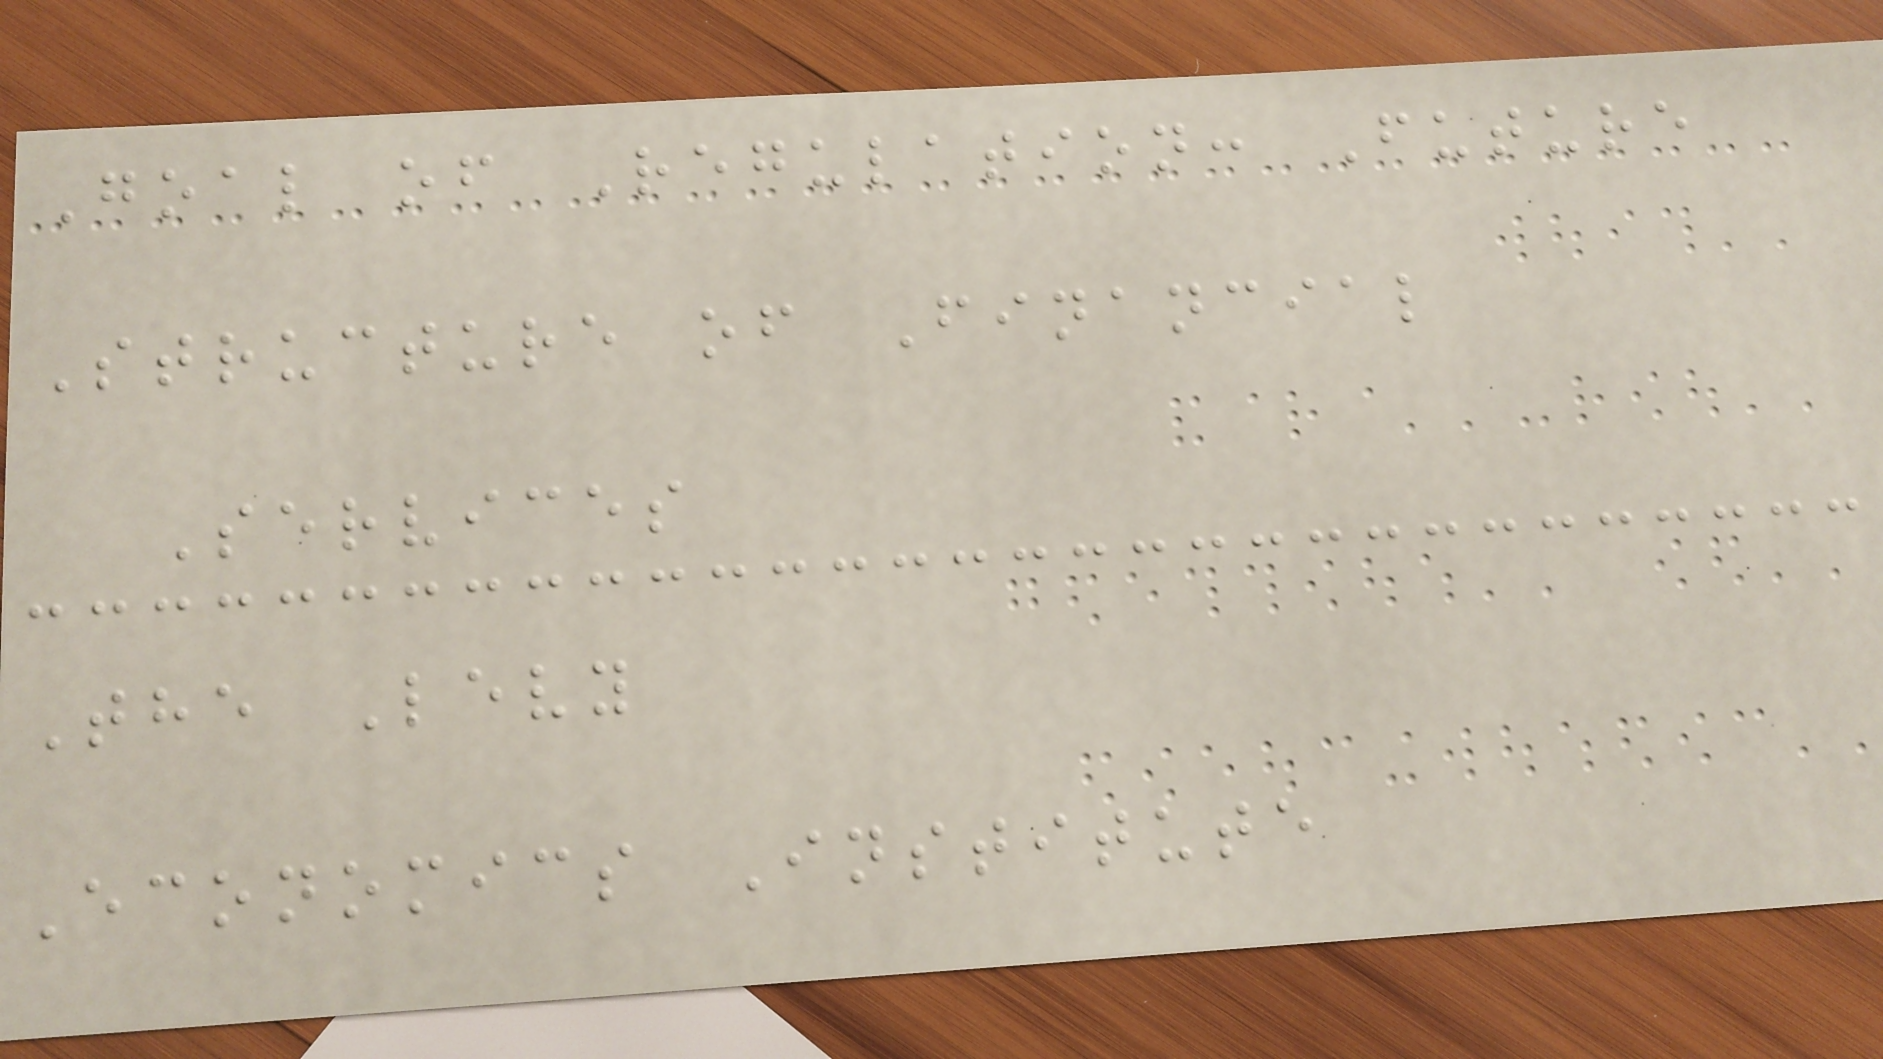Goal of Regulation: Future
Structure of Financial
Services
The Levy
Economics Institute
